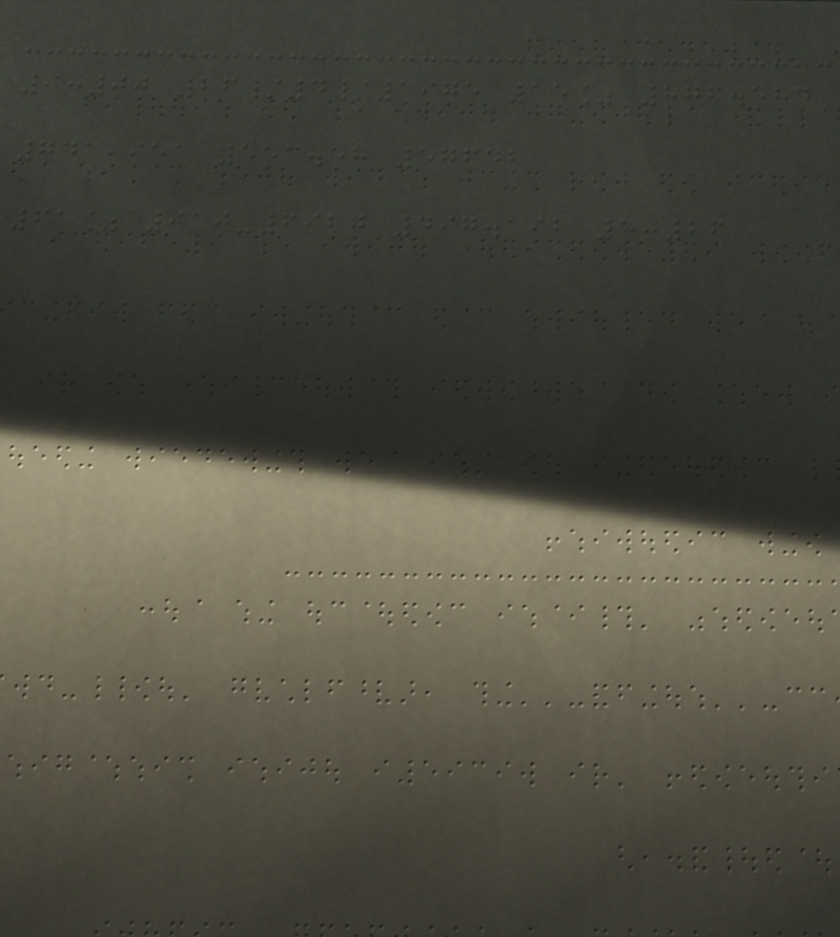9:00 26/4/1975 15% 876.584
741,951 553.58 57642
61% 910-6920 497.192 5:26
